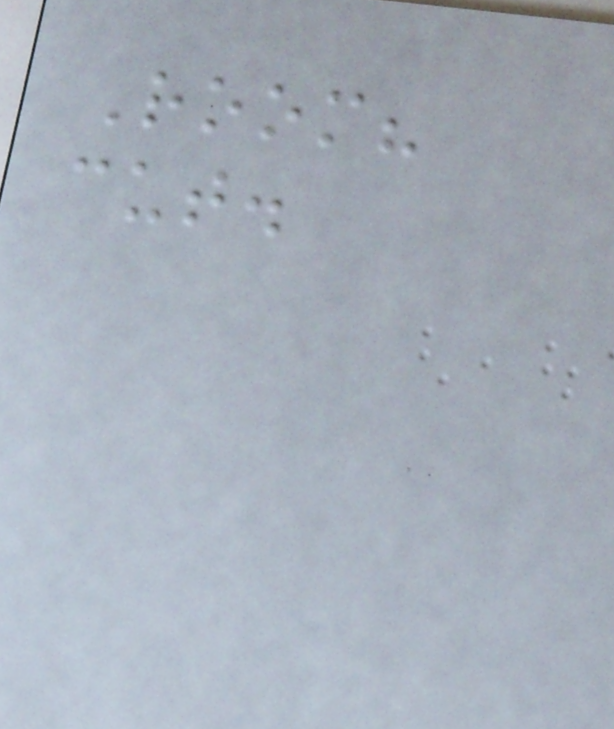Room?
cut.
